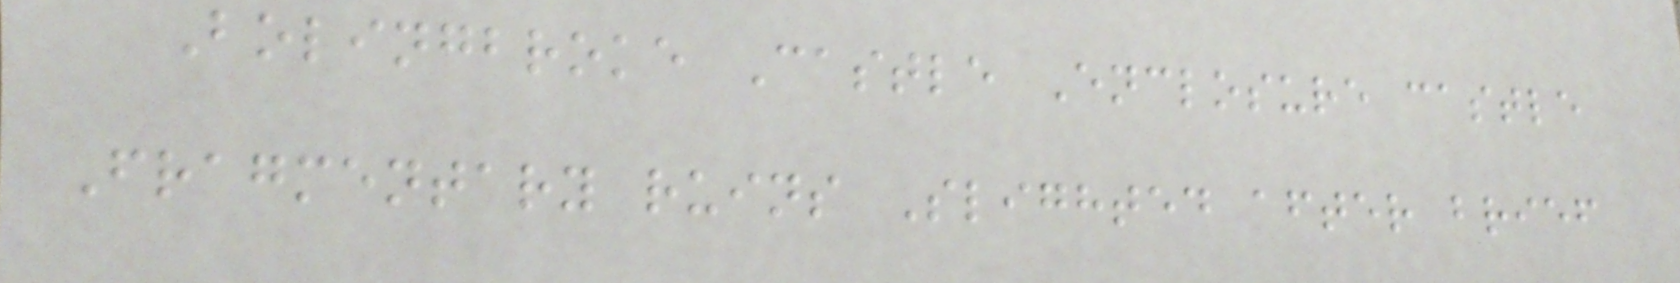Bolingbroke Castle Enclosure castle
Fragmentary ruins Slighted after brief
